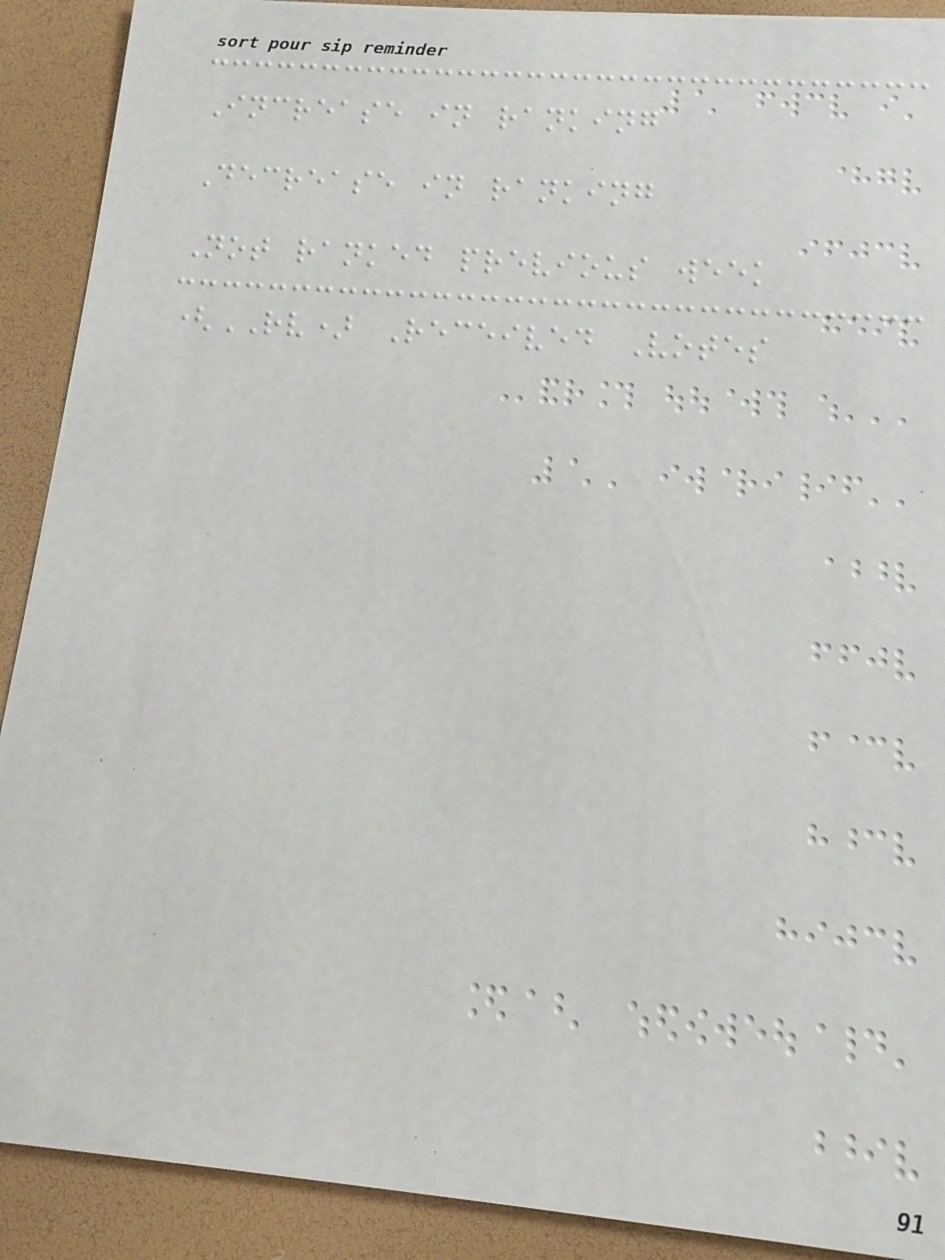Increase in ranking
Decrease in ranking
Not ranked previous week
(RV) Received Votes
